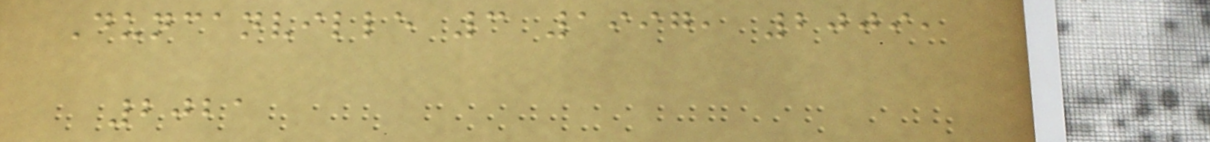Duncanville 3 1997, 2009,
2021
